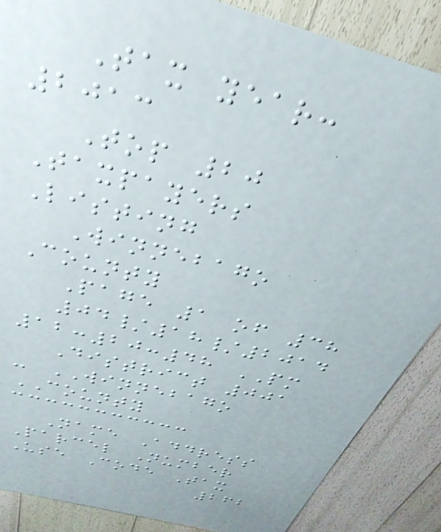Tax year:
2013
Top 20
Taxpayers
Listing
Winnebago
County
Page 1 of 38
04/18/2014
12:20:48 PM
District 001
- WINNEBAGO
COUNTY
Name Address
Parcel Number
Use Code Tax
262
